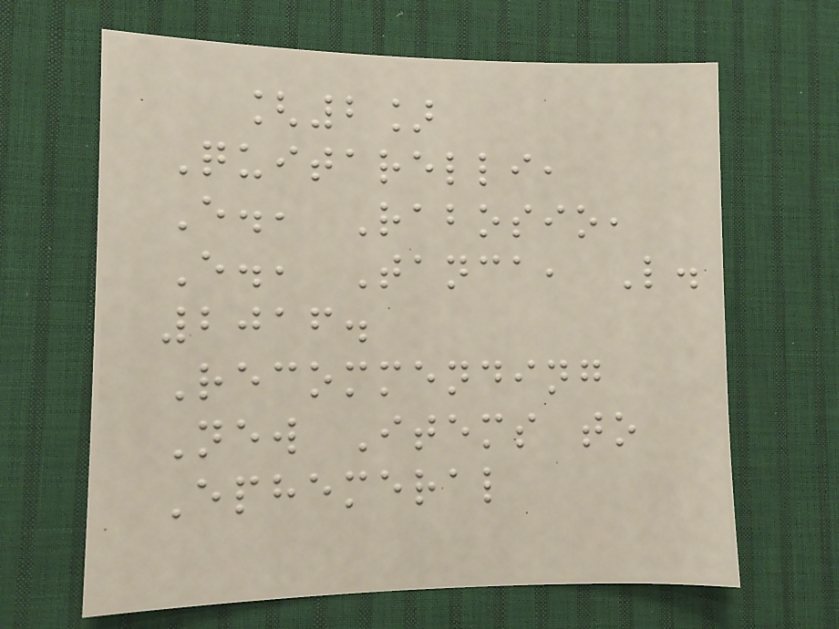[2]
Quitarelli,
E., Rabosio,
E., Tanca, L.
2016.
Recommending
New Items to
Ephemeral
